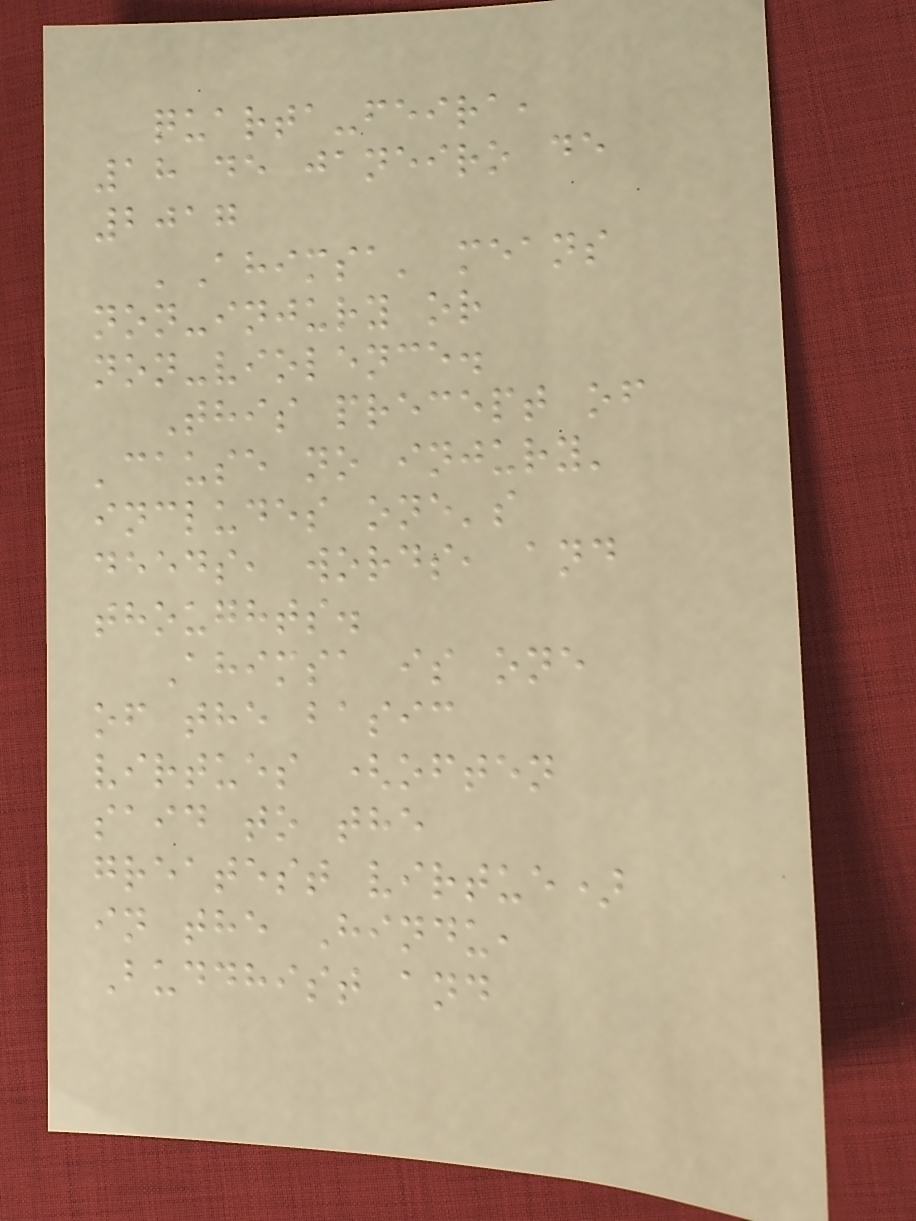quarta-feira,
18 de janeiro de
2017
'Ahimsa' means
non-injury or
non-violence.
This precept of
'cause no injury'
includes one's
deeds, words, and
thoughts.
Ahimsa is one
of the basic
virtues (often
said to the
greatest virtue)
in the Hindu,
Buddhist and
